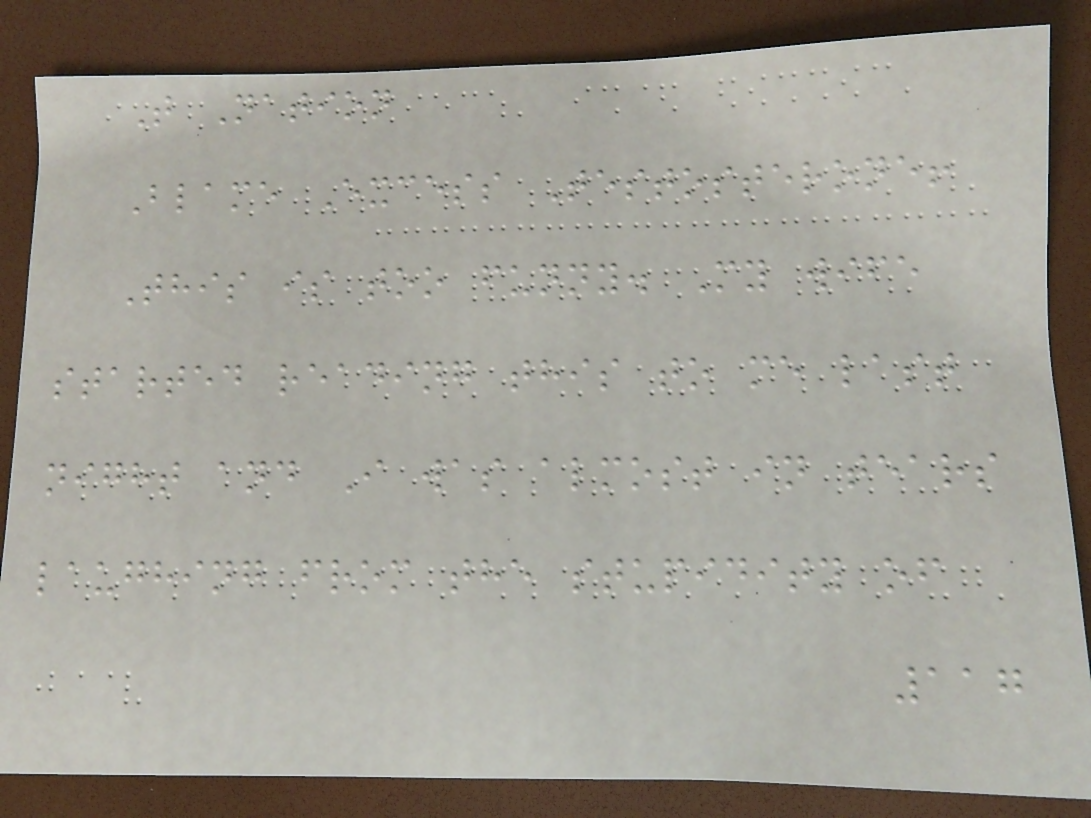T Nation
Blame Excess Testosterone!
This is too funny. My wife
started reading this to me last
night and I was almost in tears
laughing from the stupidity of
117
